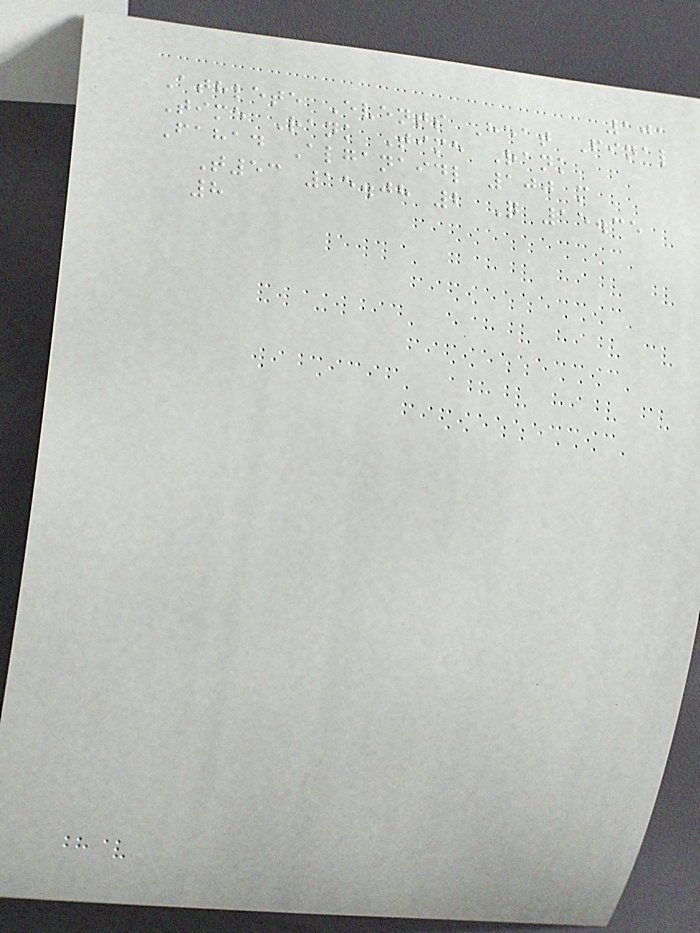101
Athlete Events Heat Final
Time Rank Time Rank
Fahad Alganaidl 100 m
T53 15.08 2 Q 15.35
8
